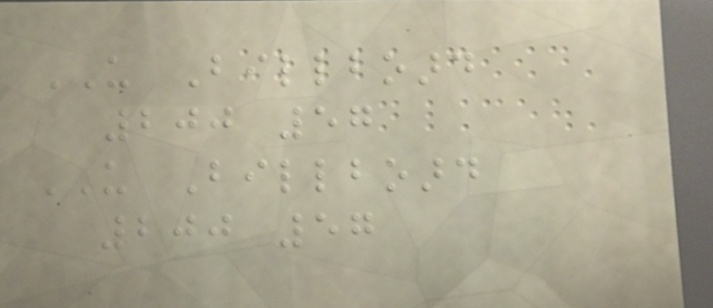US Billboard
200 57
US Billboard
200 57
